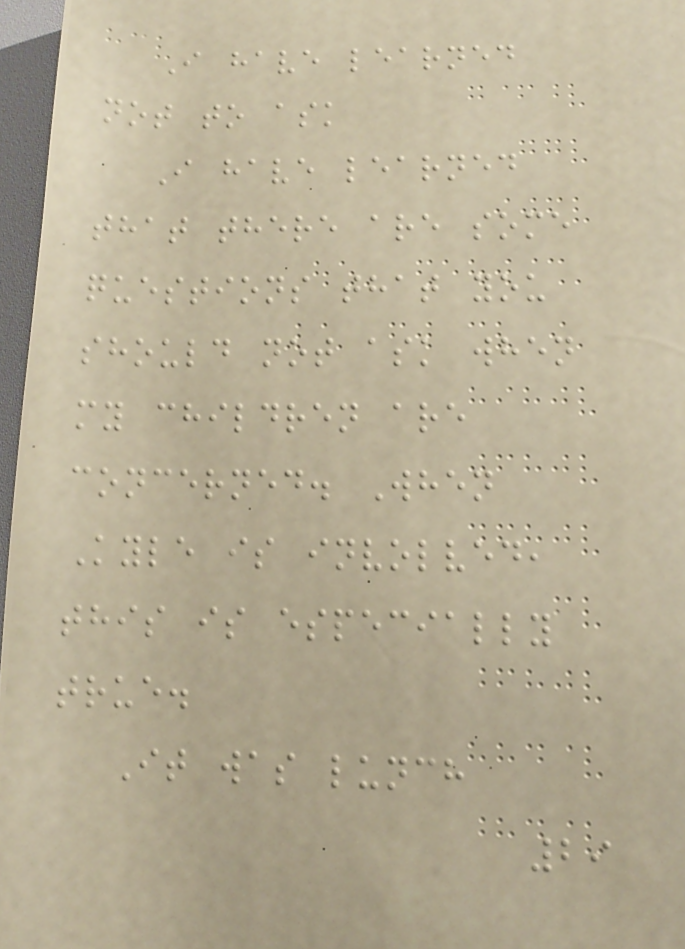I have learned
not to ask
I have learned
that there are some
questions that you
should not ask when
my children are
concerned. When
Kyle is involved,
this is especially
true.
It was lunch
29
